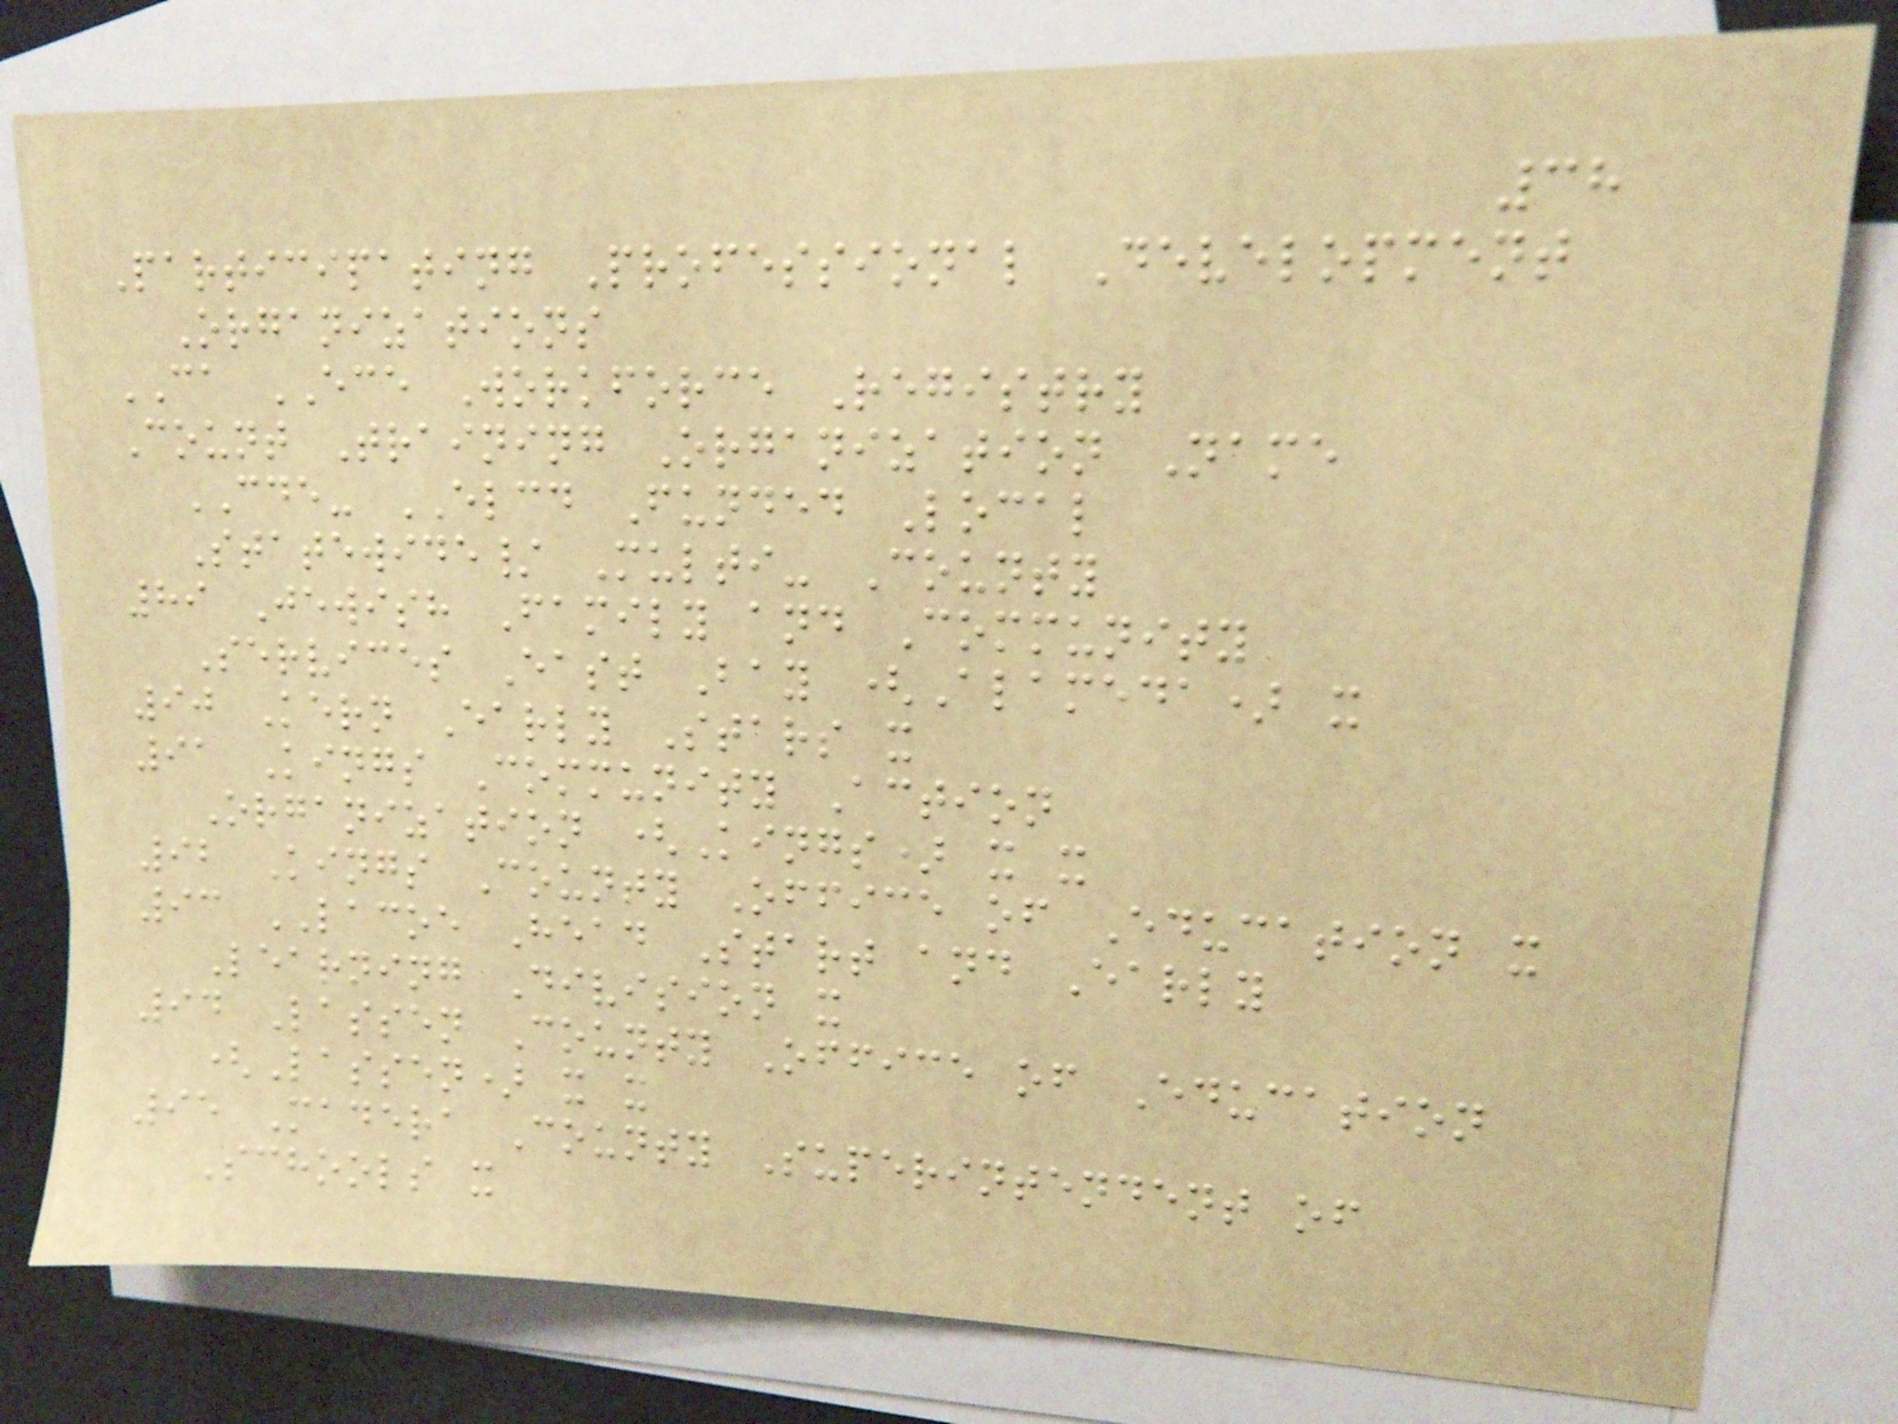38
Participating Professional Development
Organizations
CA ECE Workforce Registry
Count Training Organization Name
CDE- ELCD Funded Local
Statewide/ Multi- County
89 Jewish Family and Community
Services East Bay (Alameda) x
90 Kern Early Stars x
91 Kings Community Action
Organization (Kings) x x
92 Kings County Office of Education x
93 LACOE Head Start and Early
Learning Division x
94 Lassen County Office of Education
(Lassen) x x
95 Madera County Superintendent of
Schools x
